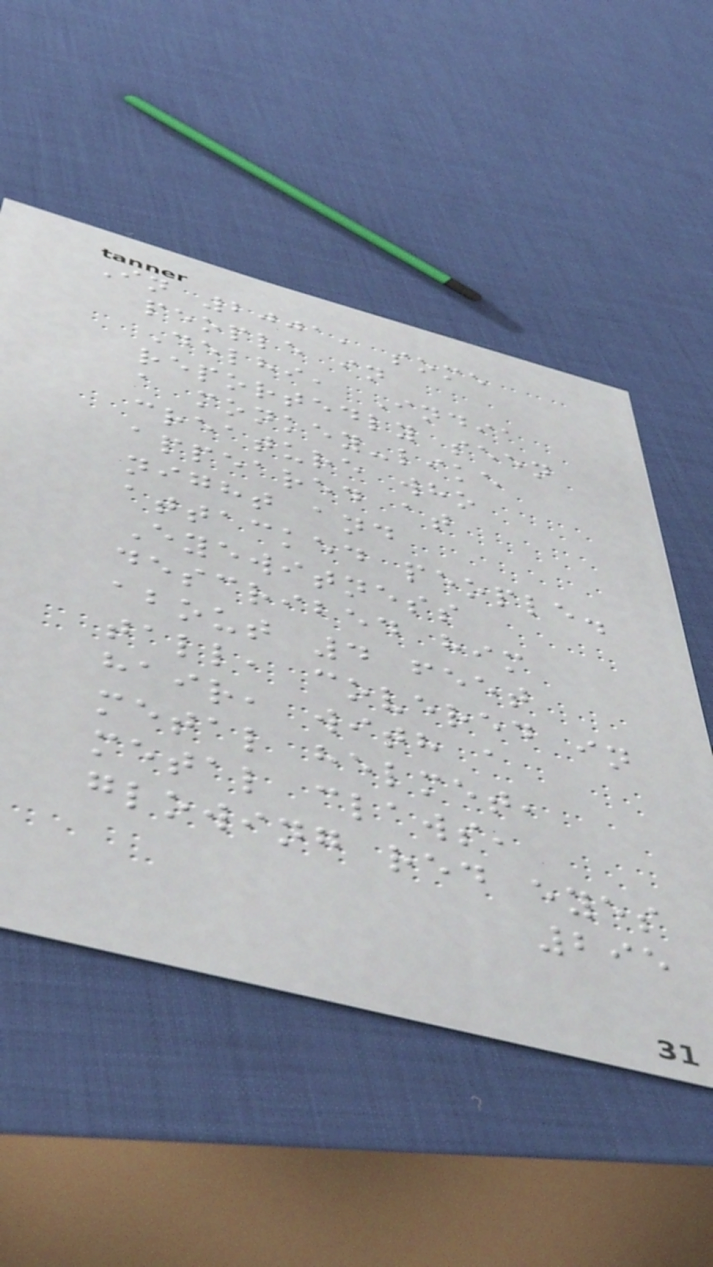In 2001, some
people in
Delhi, India
reportedly seen
a monkey-like
creature who
appeared at
night and
attacked people.
Eyewitness
described him
about 4 feet
tall, covered in
hair, with a
metal helmet,
metal claws,
glowing red eyes
295
